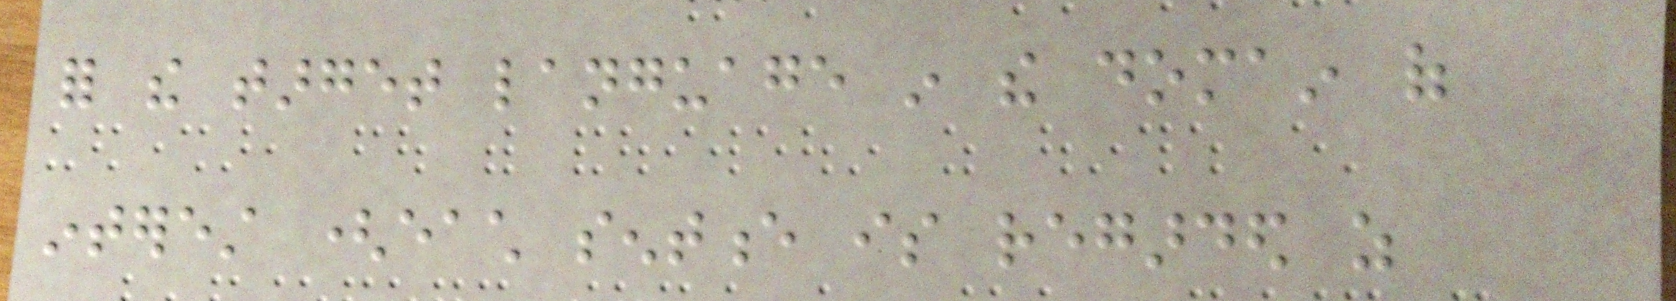for the target language in the domain of
interest (each sentence is regarded as
